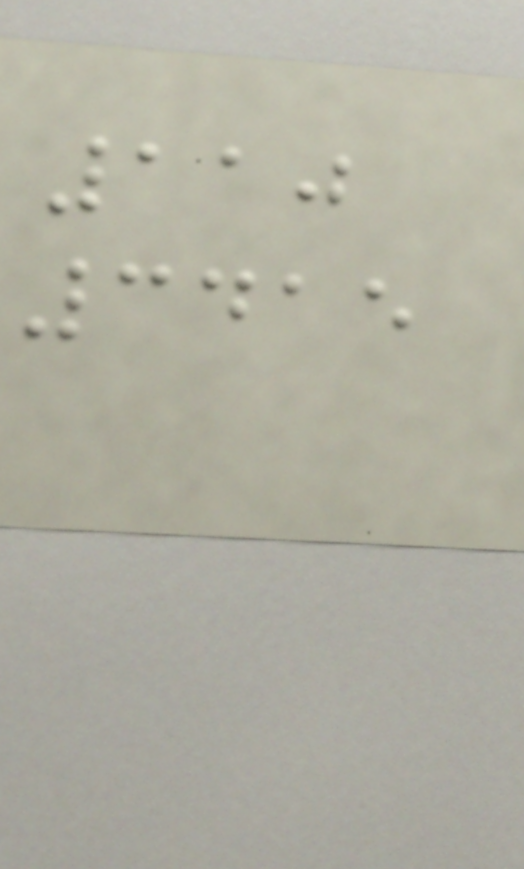110
3415
